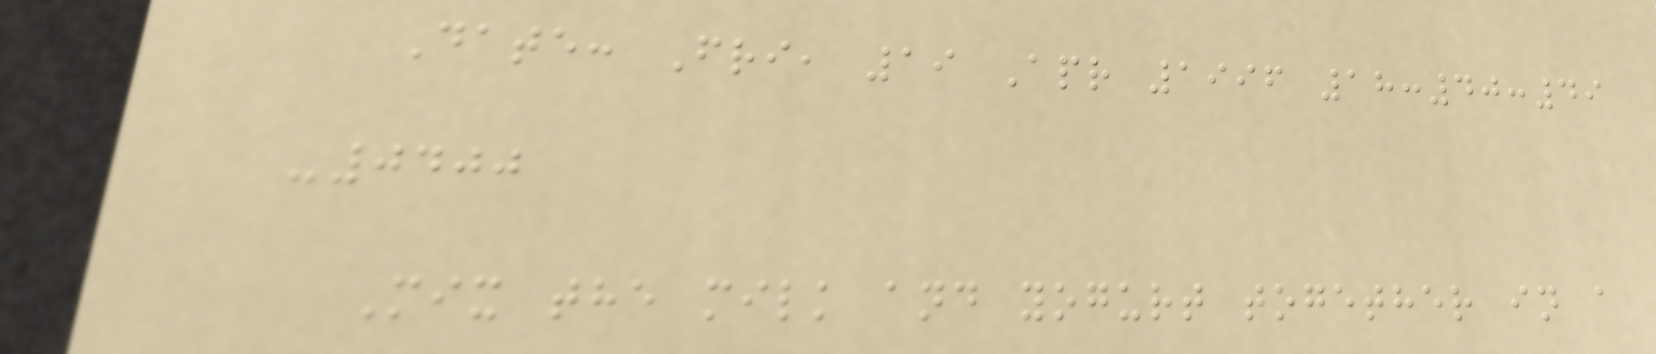Date: Fri, 19 Apr 1996 18:40:49
-0400
Mix the milk and yogurt together in a
